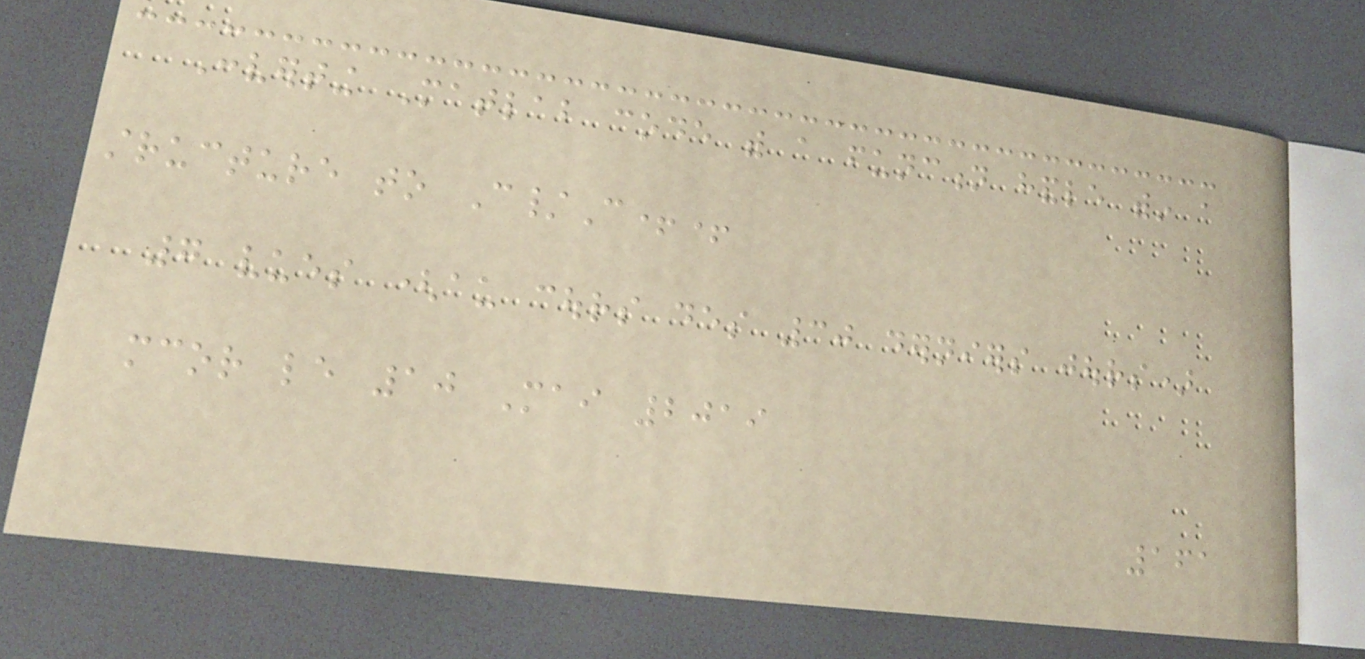Converting Matlab code with a function handle within a
structure to C/C++
7 vues (au cours des 30 derniers jours)
mcor le 10 Mai 2019
161
